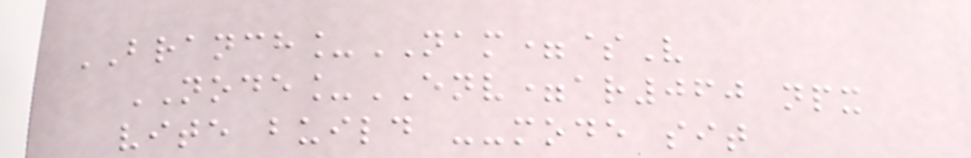BRANCH_NAM=$V
NODE_ENV=ar060 npx
vite build --mode sit
